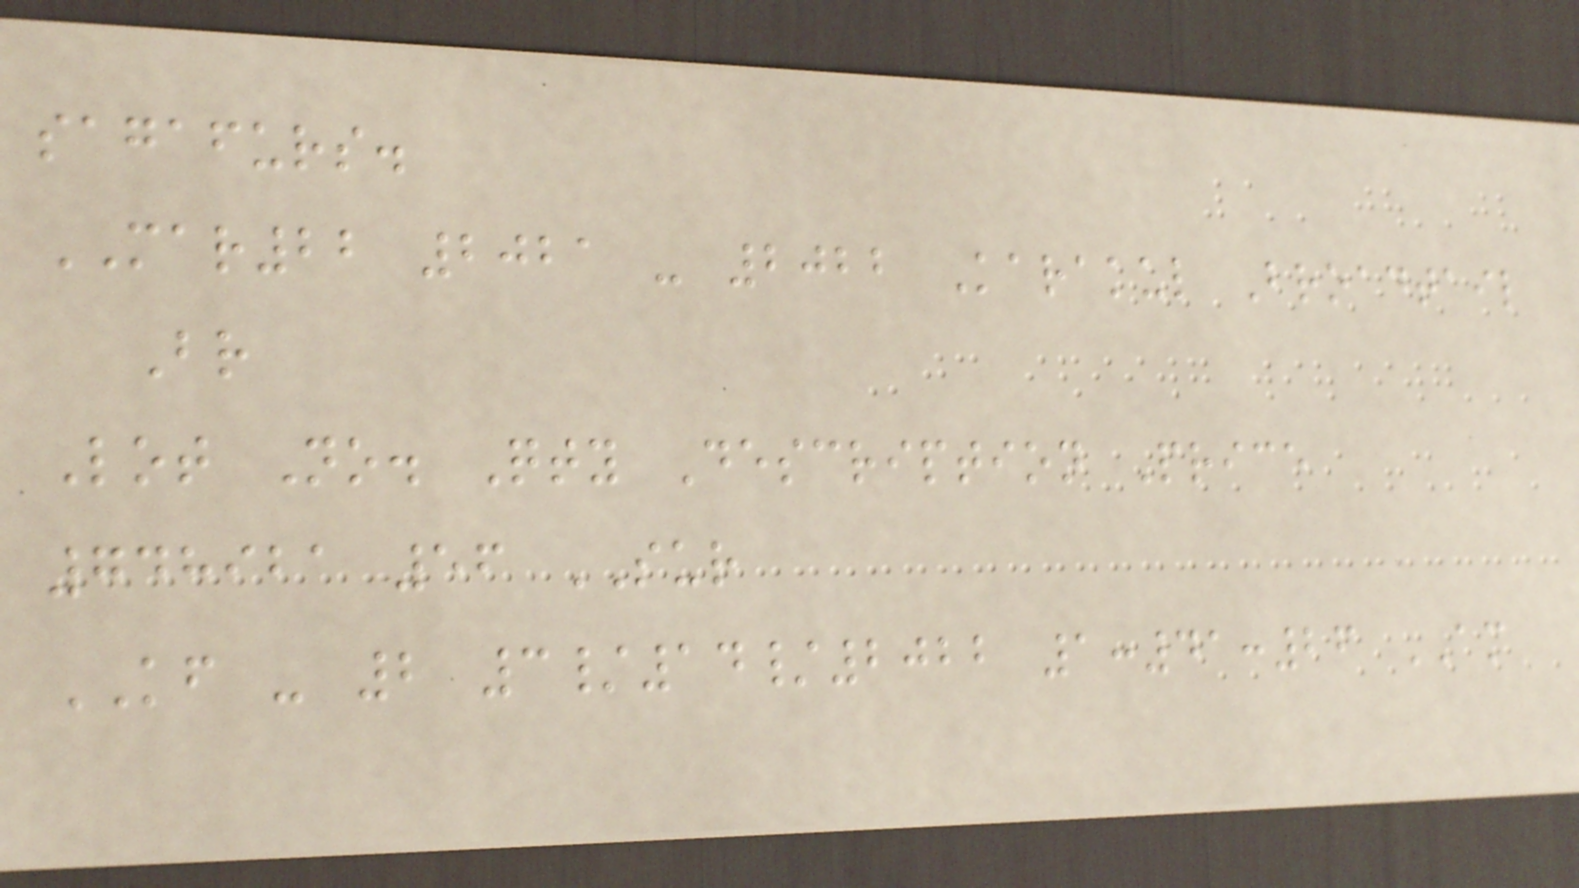sagafurs.
MAR22 2021 - 2022 Karakul Broadtail
Br
Lot No. Qty Description Price
748921 56 SUR
KF - 2 3/14/2022 1:41:26 AM
